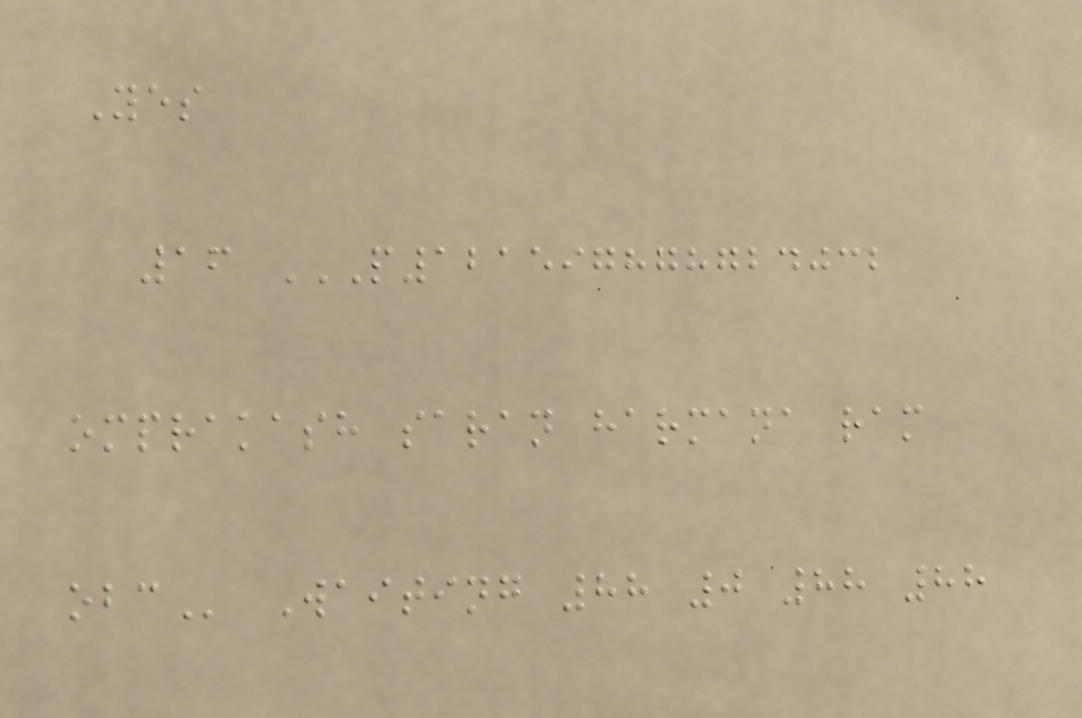Yes
16 P121597878724032
OMPRAKASH SARAN HARMANA RAM
OBC Waiting 88 0 88 88
